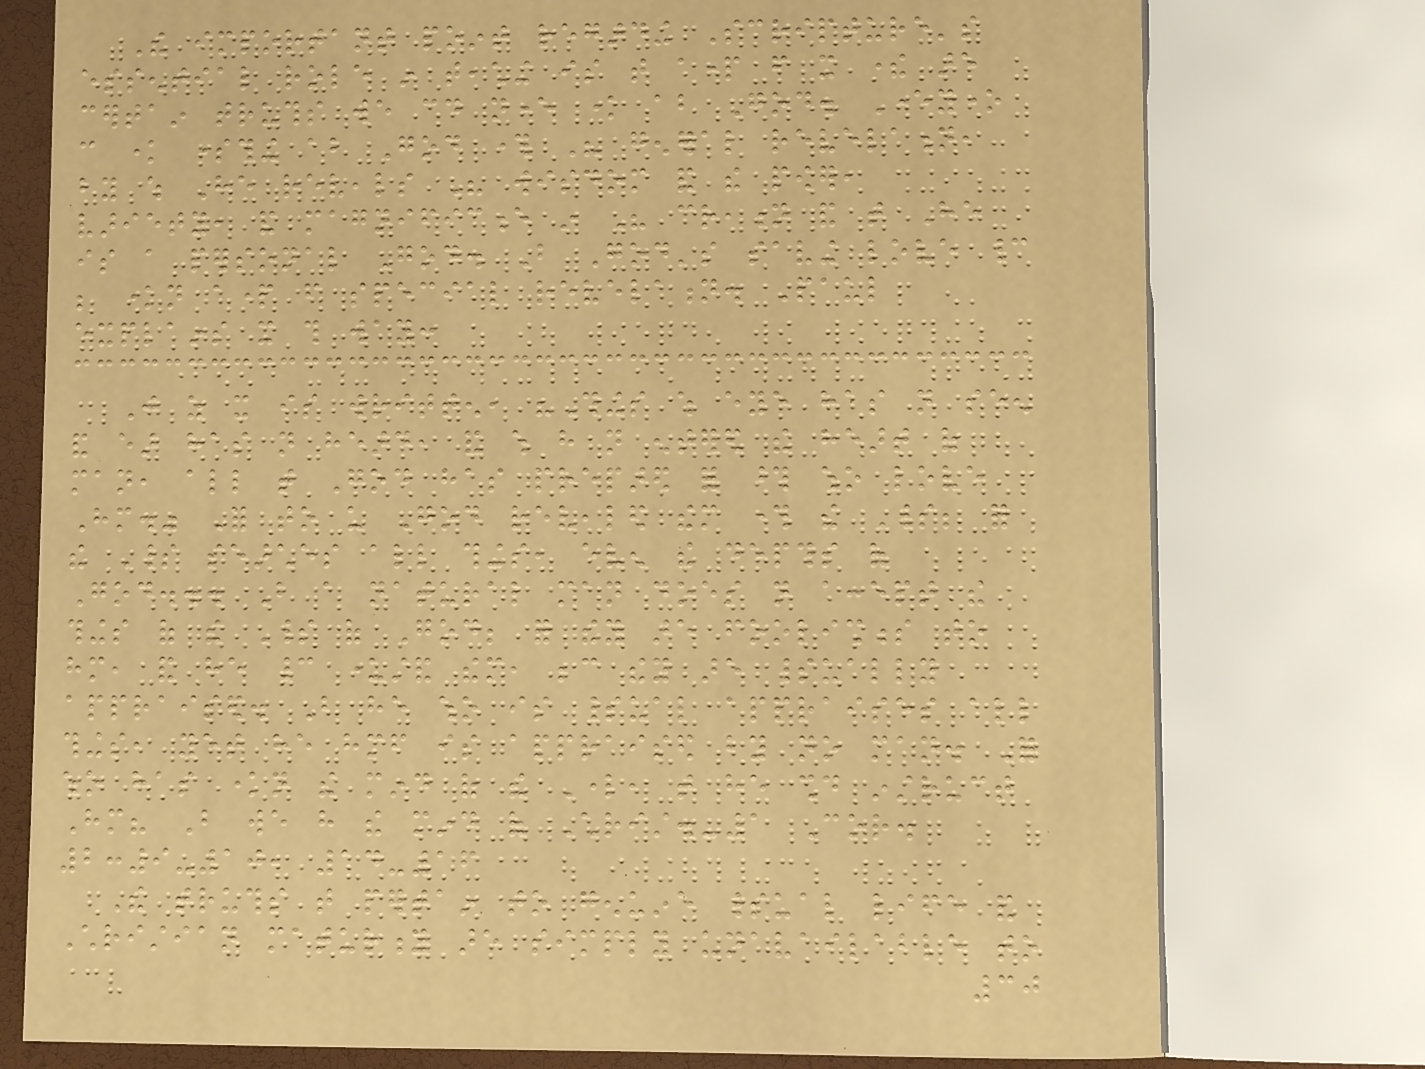The important point regarding Scripture's
essential role in teaching is that apart from it there are
certain truths we could never know about God. Everyone
can know something about God through His general revelation,
by which He reveals His wisdom and the power,
variety, and magnificence in His creation and that He
is a personal God. But God's saving love cannot
be known apart from special revelation. Paul
explains it this way:
Just as it is written, "Things which eye has not seen
and ear has not heard, and which have not entered the heart of
man, all that God has prepared for those who love
Him." For to us God revealed them through the Spirit; for
the Spirit searches all things, even the depths of
God... But a natural man does not accept the
things of the Spirit of God; for they are foolishness to
him, and he cannot understand them, because they are spiritually
appraised. But he who is spiritual appraises all
things, yet he himself is appraised by no man. For
who has known the mind of the Lord, that he should instruct
Him? But we have the mind of Christ.-1 Cor.
2:9-10, 14-16
The truths that pertain to genuine spiritual life and
Christian maturity are simply unavailable to
30
